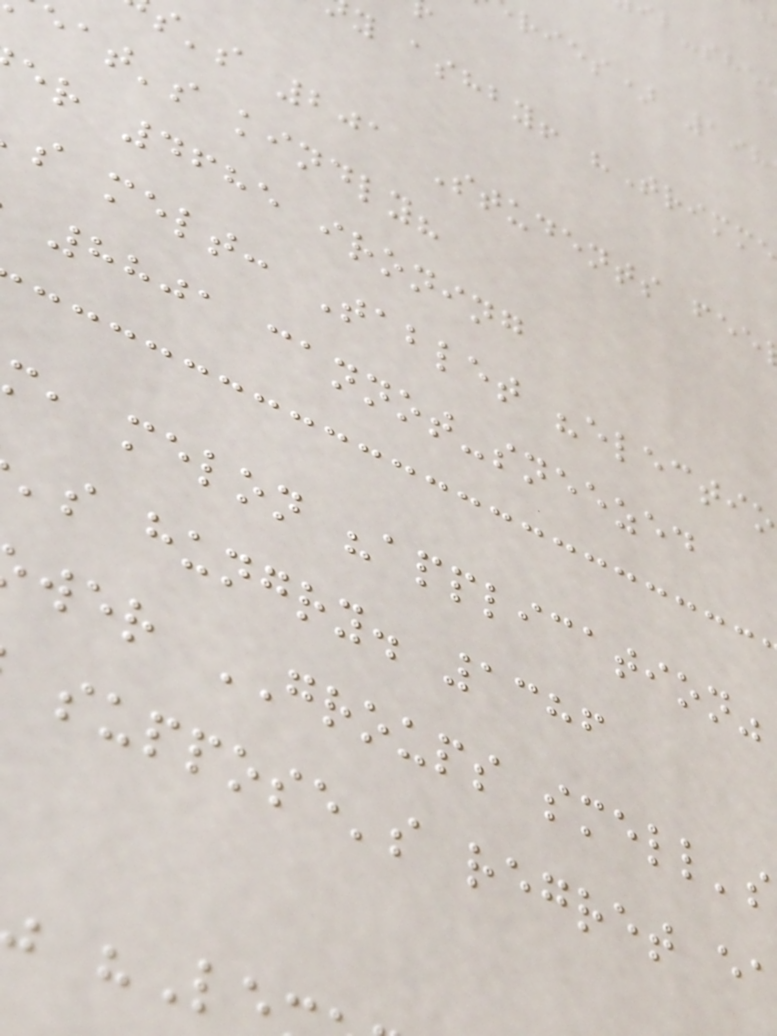ries) 198
y ashby! "Trimm
s's 201 Students fee
eat's kindly?
er 4685 ironing
s melt: Tablet "electio
8801 cannot-sneezed
m, melon "application"
's hungry. 1386
wer GROUPS smell's
suppose's regret ea
